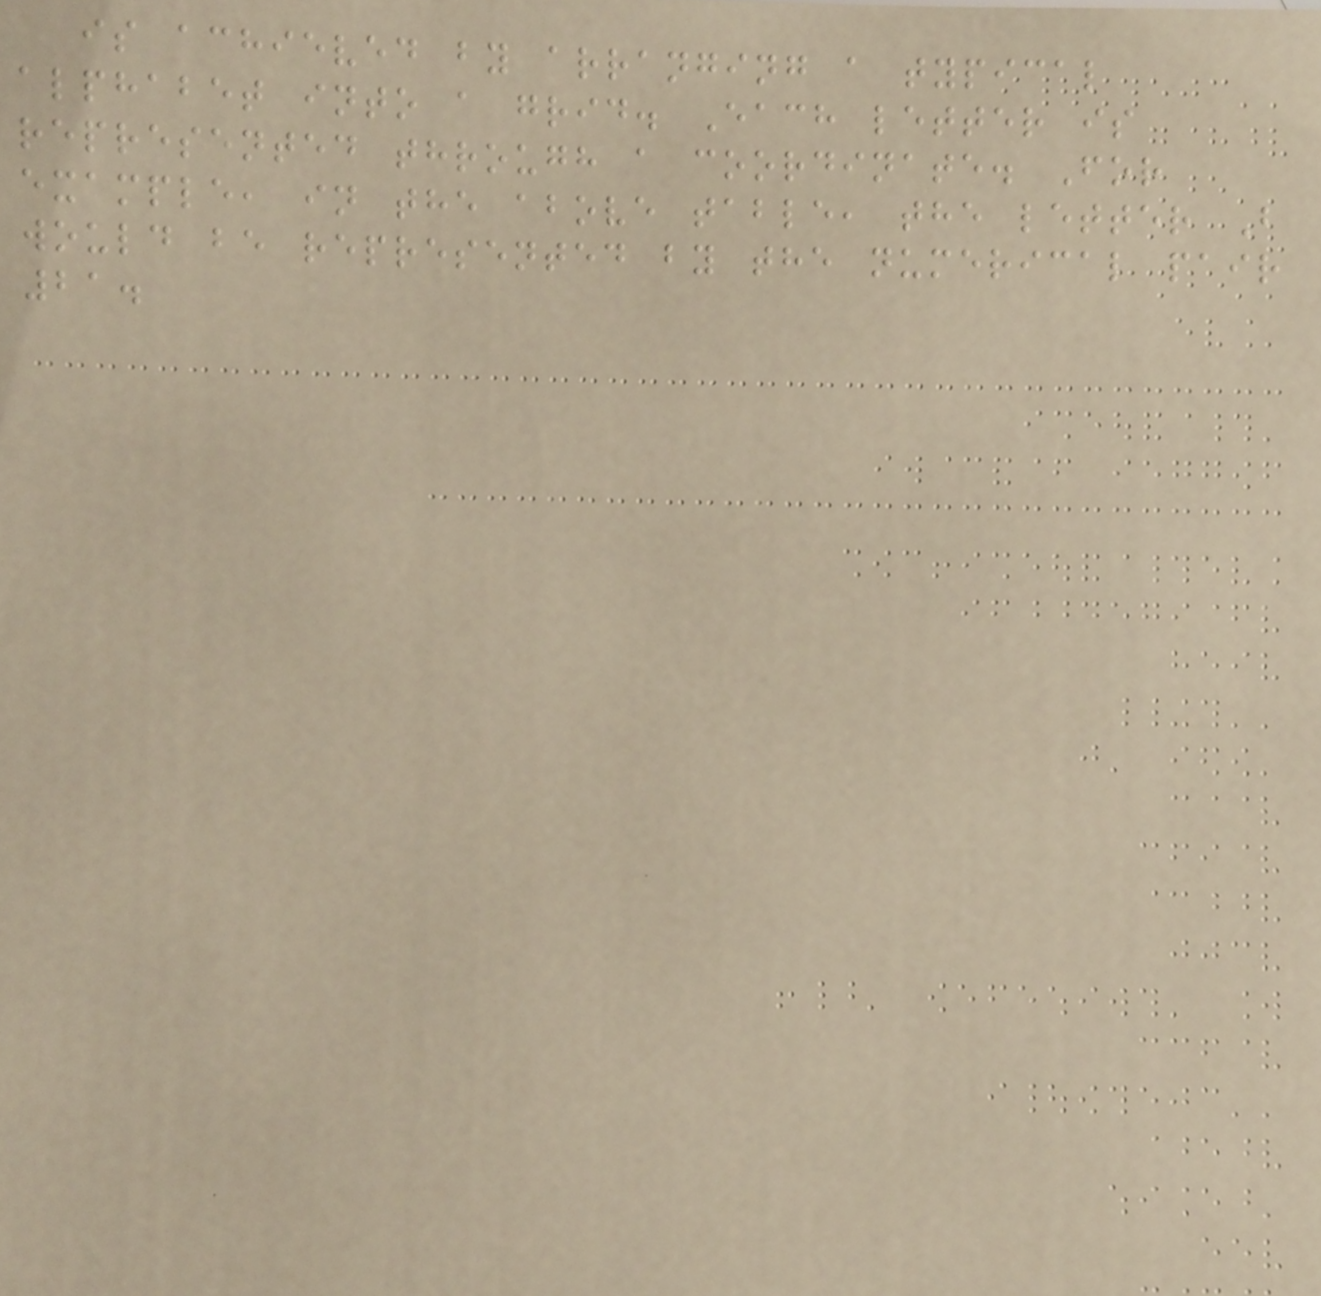is achieved by arranging a typical
alphabet into a grid. Each letter is
represented through a coordinate. For
example, in the above table, the letter B
would be represented by the numerical pair
21.
